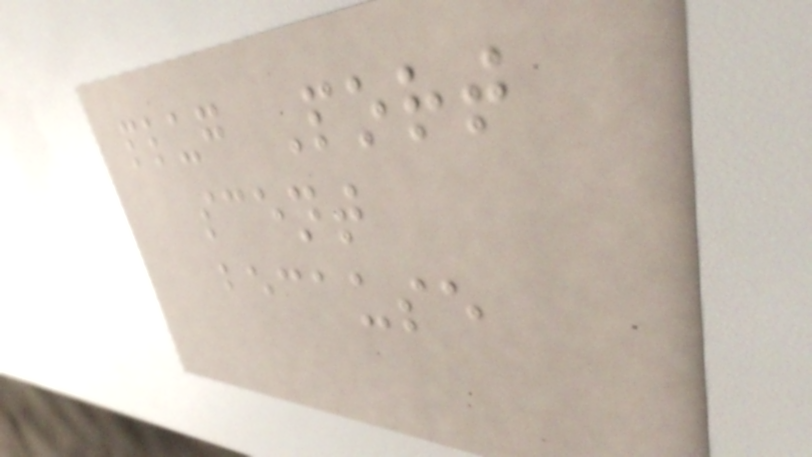plug Port
scent
because
